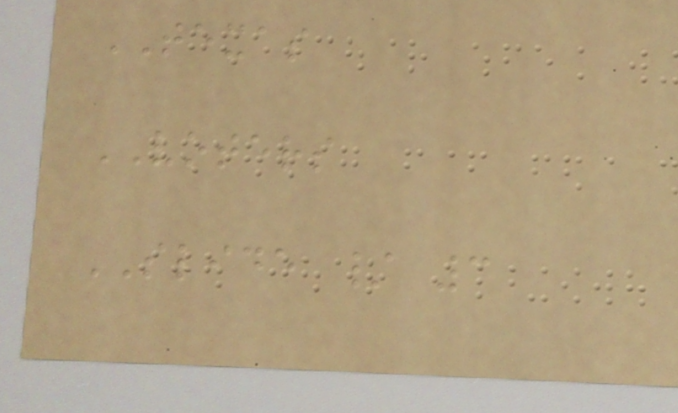TEXAS
VOTERS
SLIDE / 3
